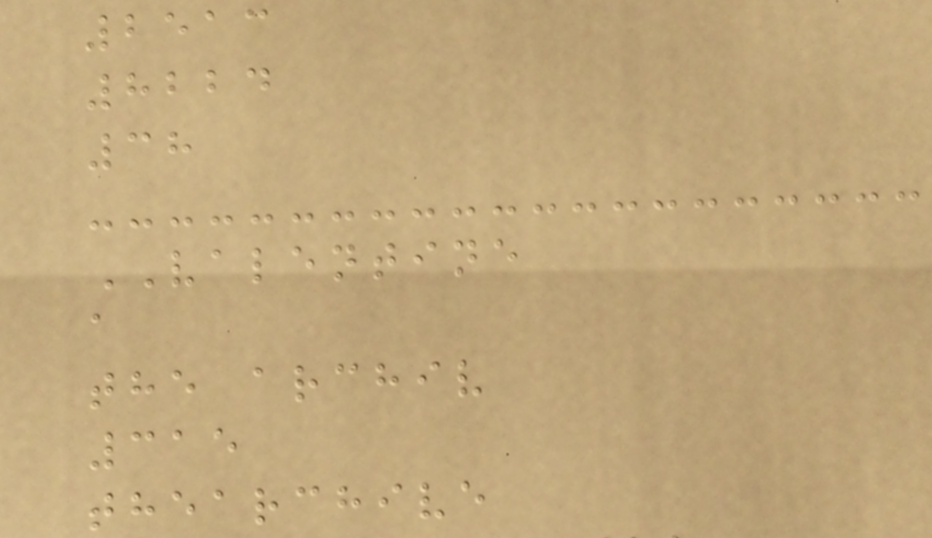2513
8224
38
VALENTINE
a
the archiv
315
thearchive
